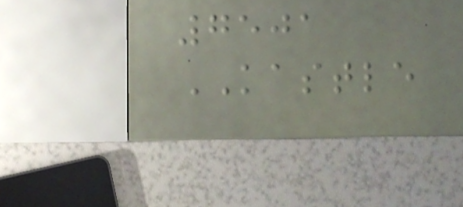7501
KASTLE
